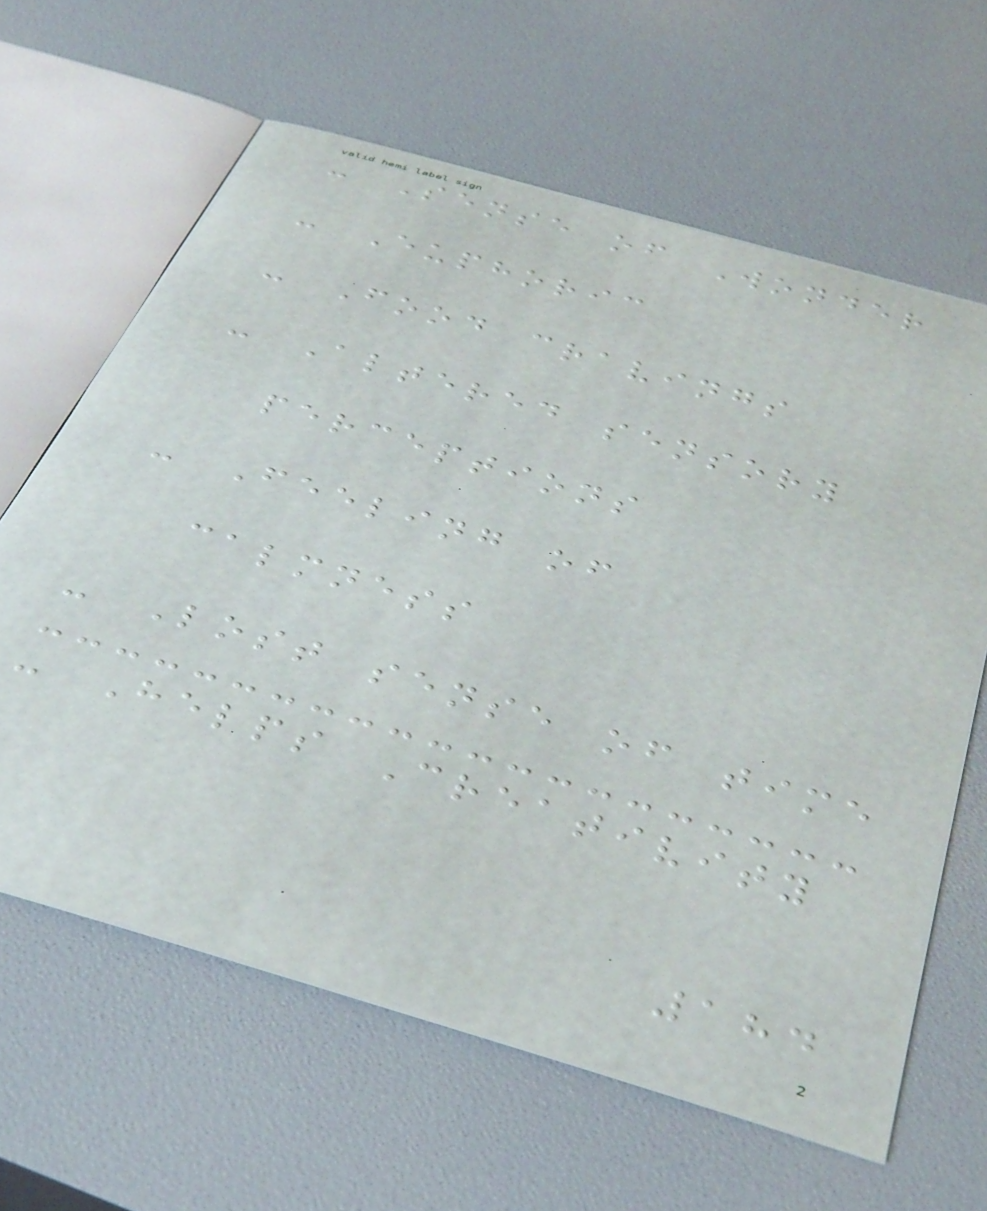- Sense of Wonder
- Euphoric
- Food cravings
- Altered sensory
perceptions
- Feeling of
calmness
- Lost sense of time
- Helps Creativity
184
